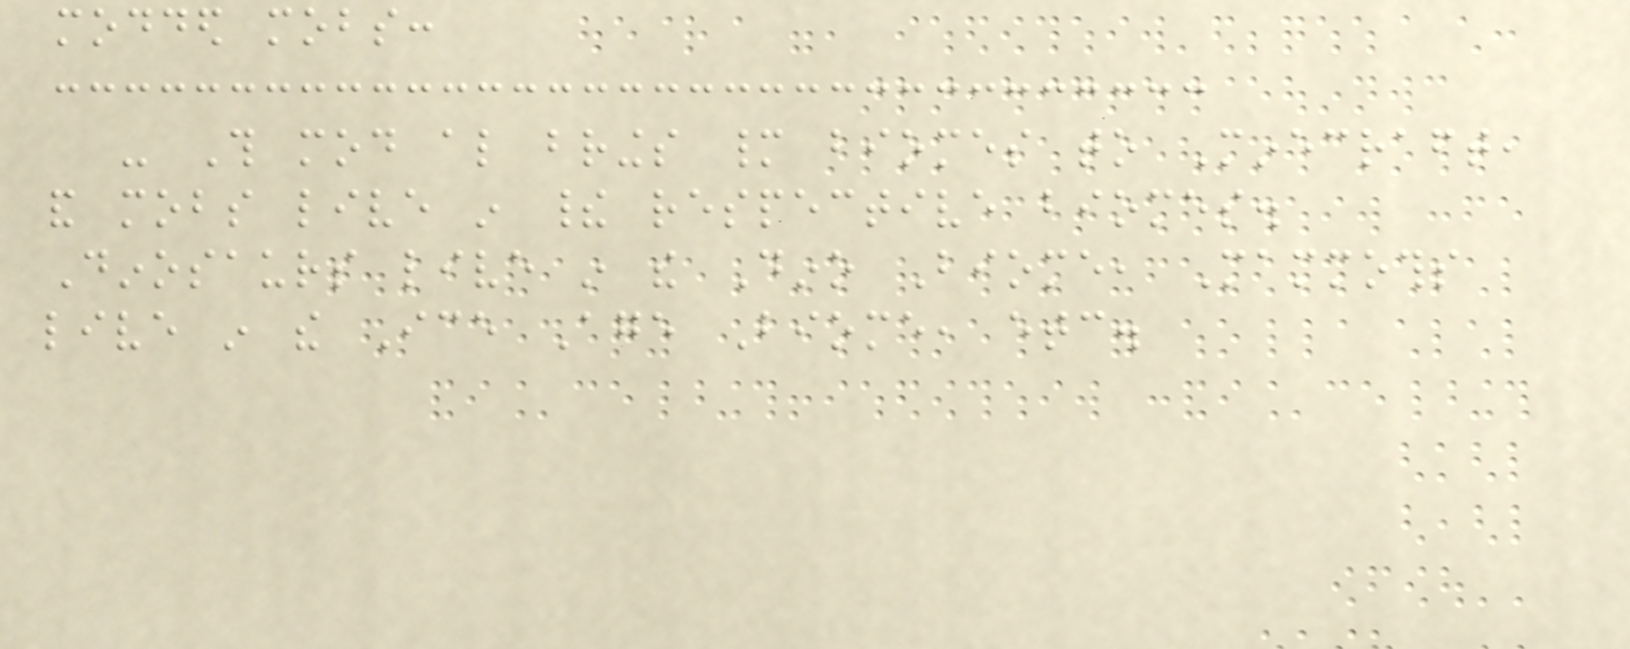modded mobs:
- This mod also brings many biomes to Minecraft,
and mobs live in their respective biomes.
Dinosaurs live in the Dino Biome, Mammoths
live in the Ice Age Biome, etc.
